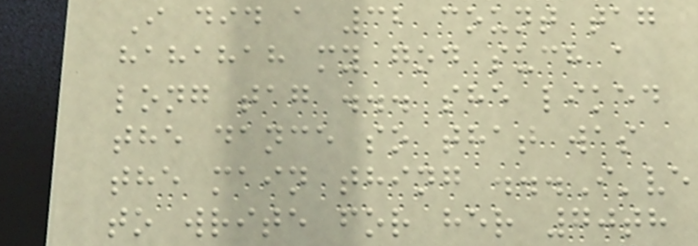I did a 32 count tag
hahahah my god such a
long tag ... she liked
the dance so that was
the main thing ...I've
to write for her 70th
